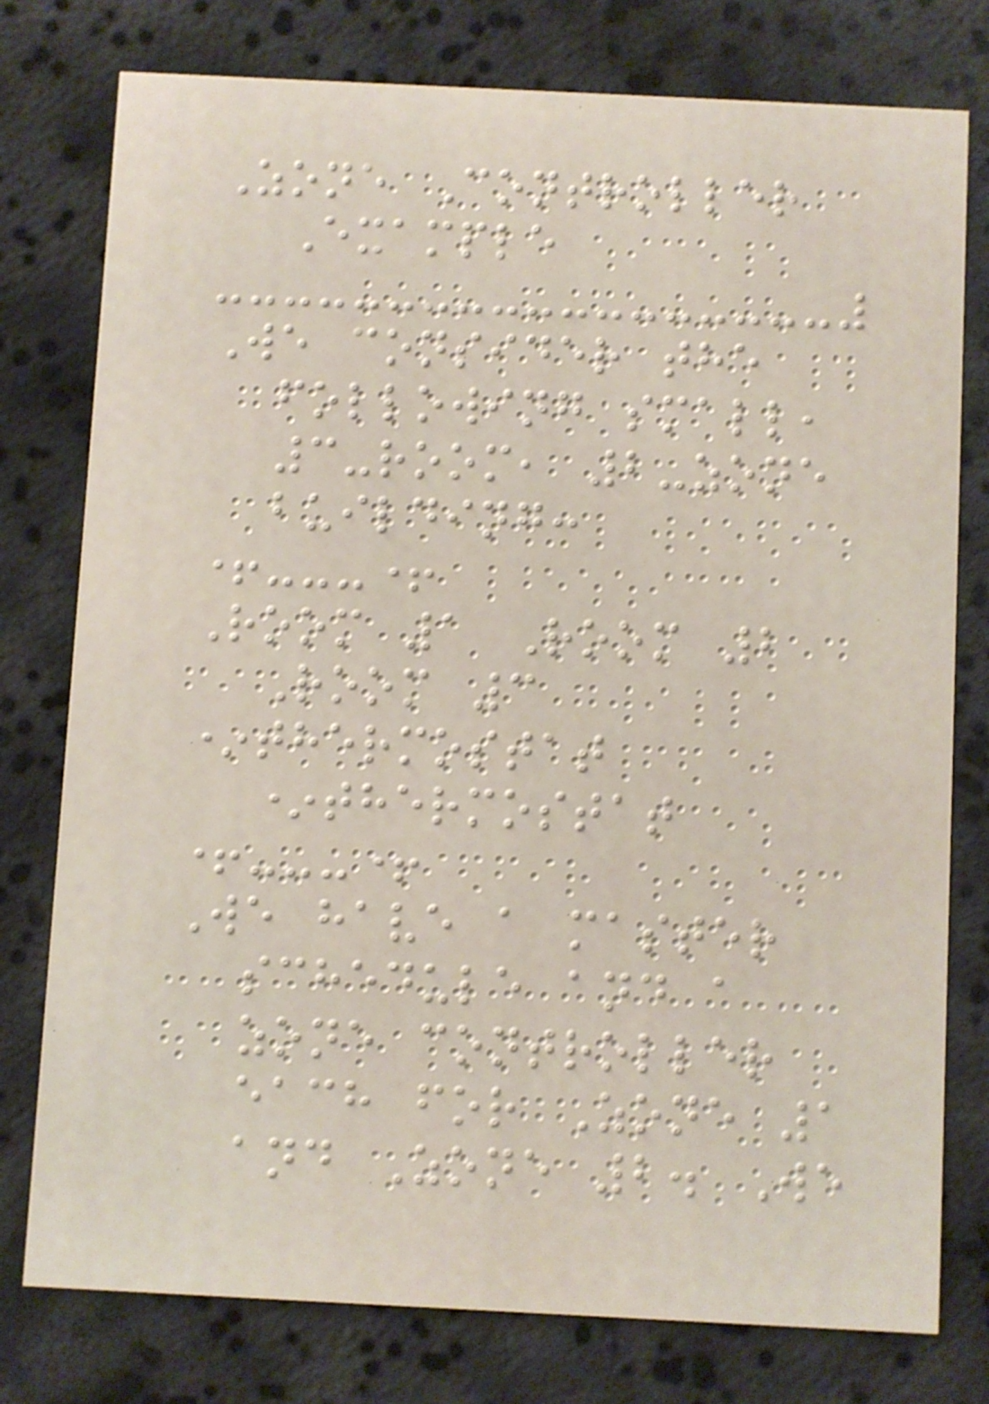Zone Controller
Example
We consider the
following small,
3-room, 2-zone
building:
+---+
Room 1 Room 2
Room 3
*thermostat
*thermostat
+---+
We have a master
schedule and a
zone controller
each for Zone 1
and Zone 2. We
